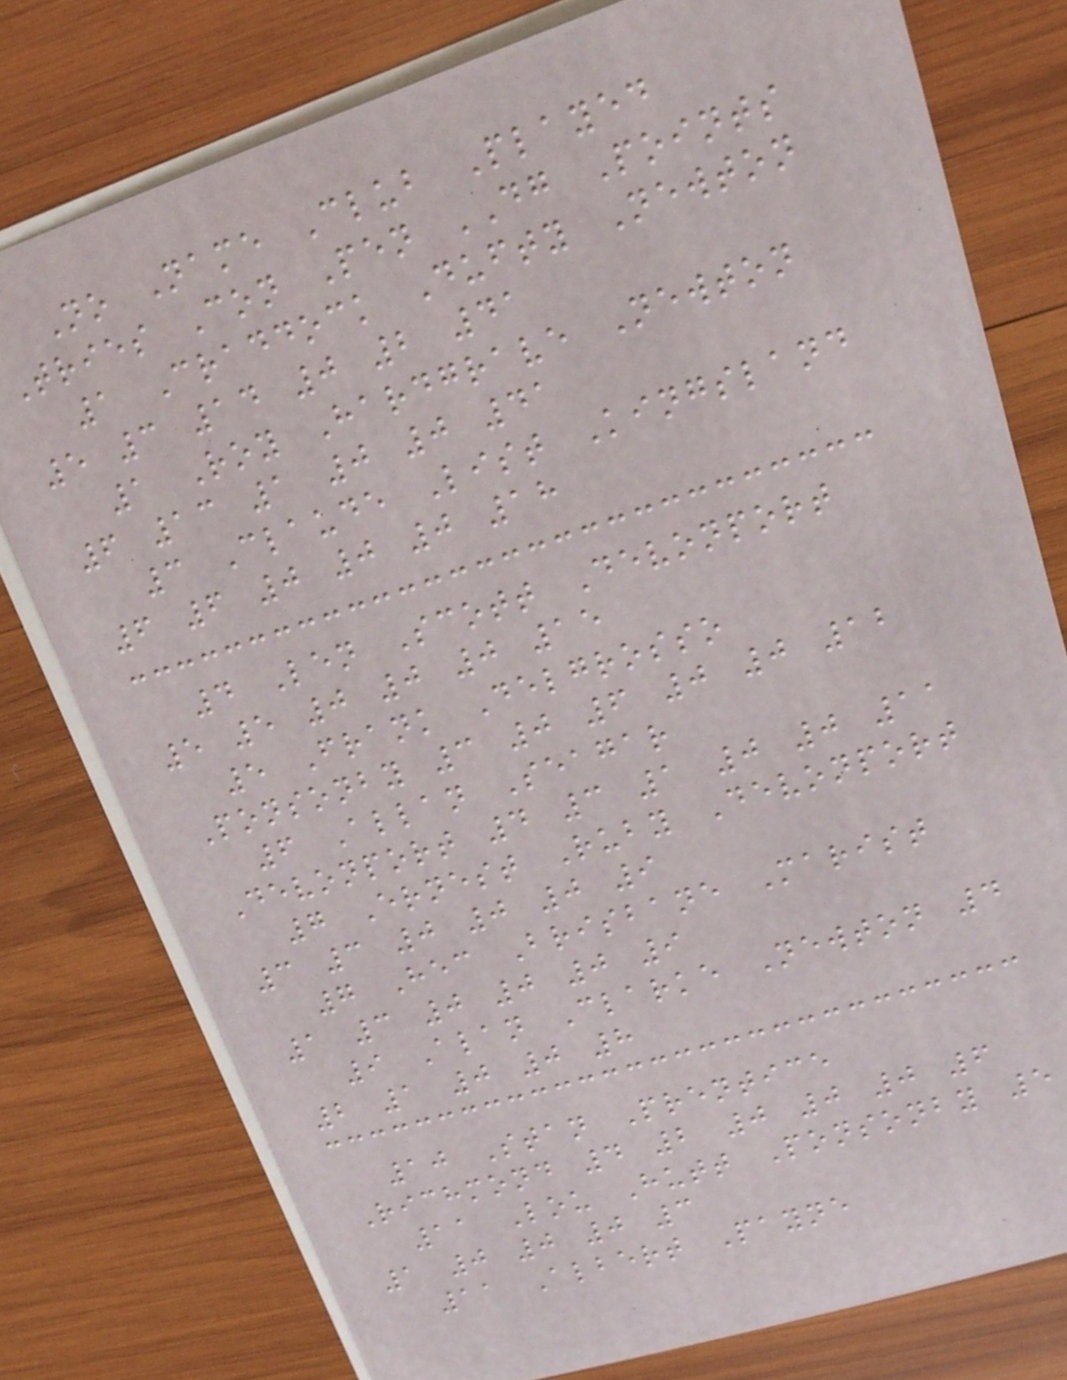No Name Club Played
Tries Con Pen DG Points
1 Craddock Dufty Newton
5 3 14 0 2 41
1 Roy Hardgrave Newton
6 13 1 0 0 41
3 Claude List Kingsland
6 6 0 0 0 18
4 Len Scott Devonport
5 5 0 0 0 15
5 Frank Delgrosso
Ponsonby 3 0 6 0 0 12
6 Allan Seagar
Devonport 4 3 1 0 0 11
7 Ernest Ruby Devonport
3 3 0 0 0 9
7 Hec Brisbane Marist
1 3 0 0 0 9
9 Alan Clarke Newton 4
2 1 0 0 8
10 Stan Prentice
Richmond 4 2 0 0 0 6
11 Lou Hutt Ponsonby 5
1 0 0 0 3
11 Albert Payne
